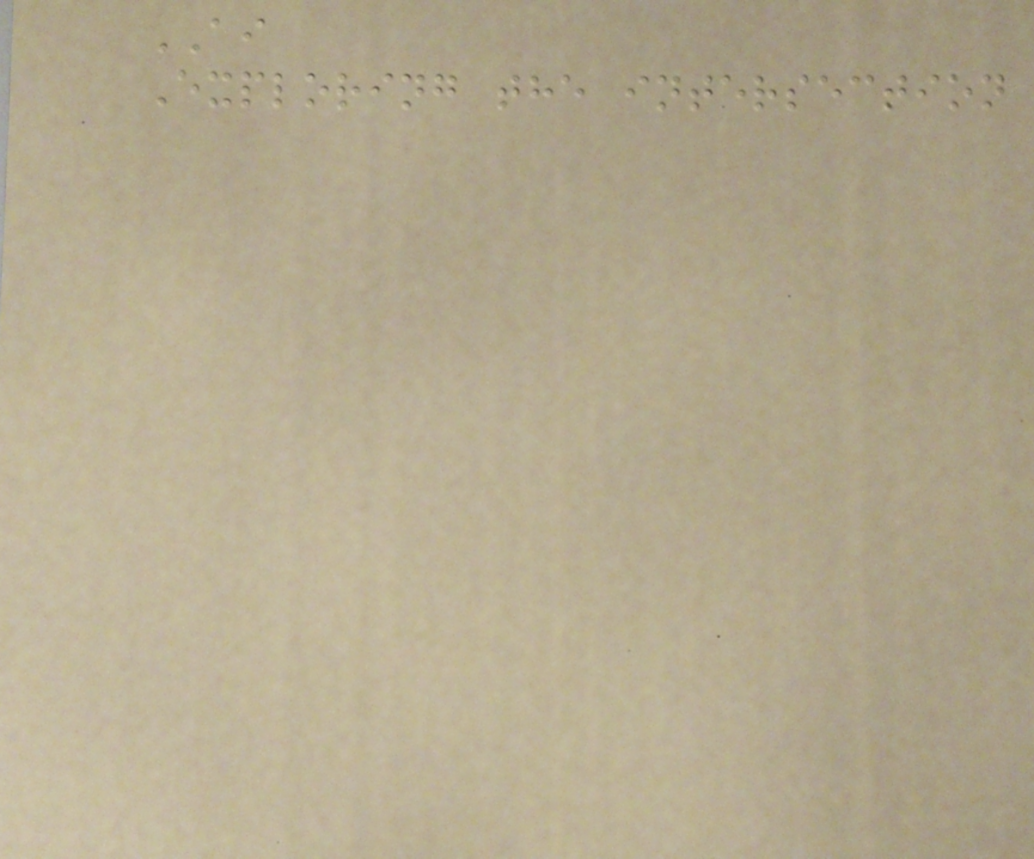AI
Exploring the intersection
